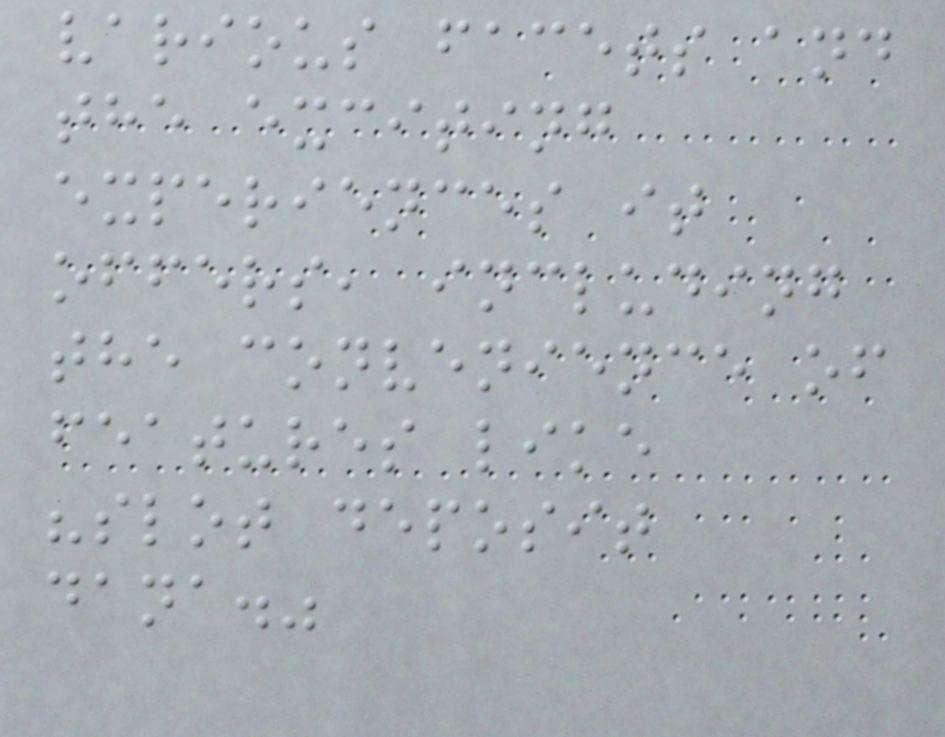various facets and
the exciting
experiences it
offers, including
the convenience of
features like
"slot deposit
dana."
